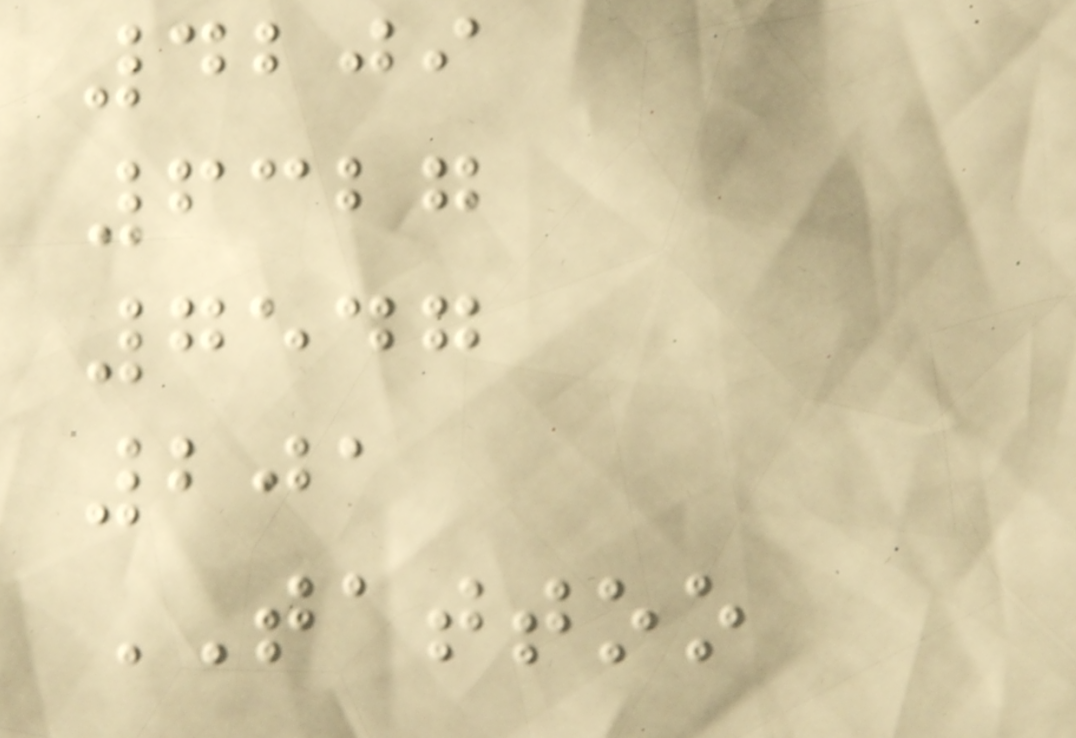4209
6327
7547
201
TATTOO
